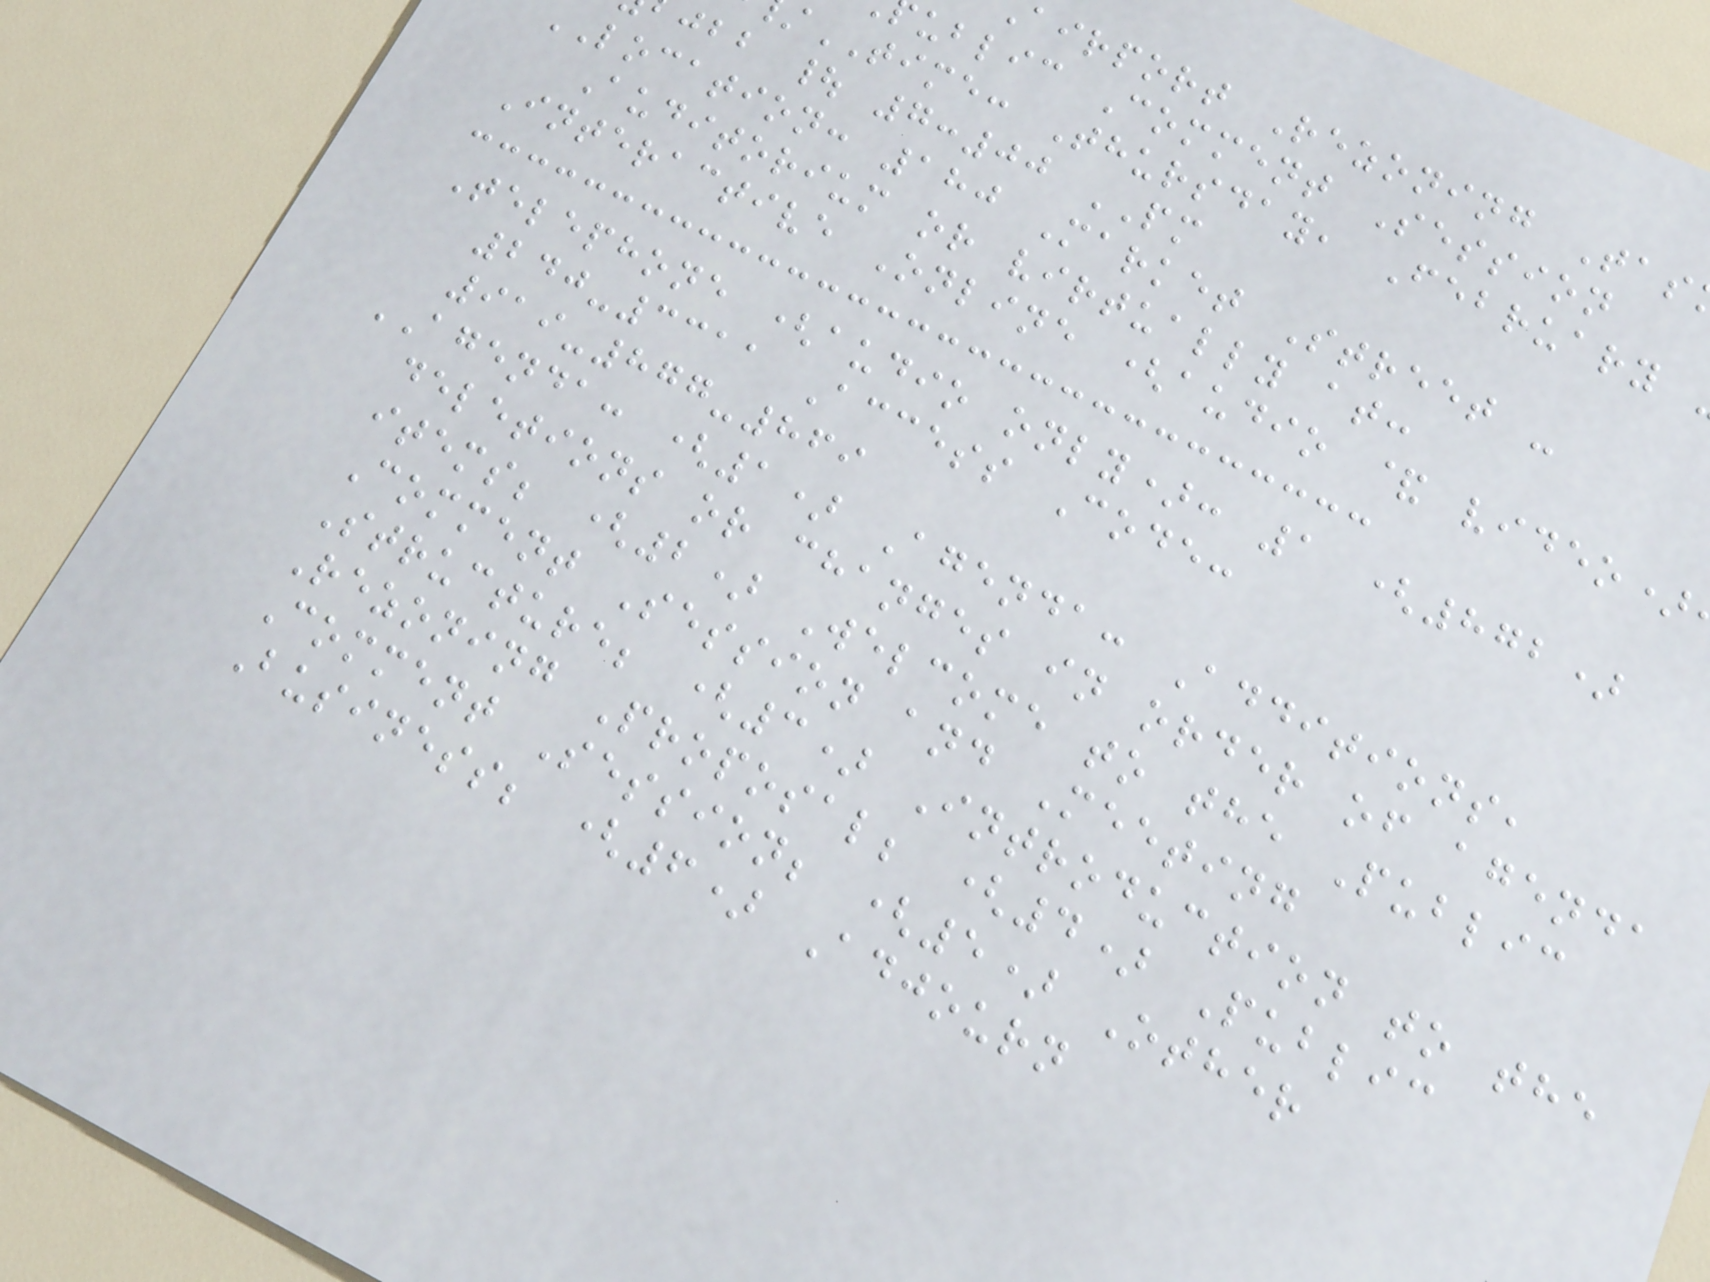airport Rezoning Tas
ublic Comment Session
TIME: Thursday, February
jbb | 7:00 PM
location: 180 Market Street -
Auditorium or virtually at:
Interactive Online (audio & video)
Telephone (audio only): 1 (872)
240-3311 Access Code:
919-877-869
AGENDA: (1) Agenda: Additions,
deletions or changes in order of agenda
items; (2) Welcome to the Public
Comment Session and Meeting
Structure; (3) Introduction to the
Rezoning Proposal; (4) Public
Comment Session; (5) Other
Business; (6) Adjourn
